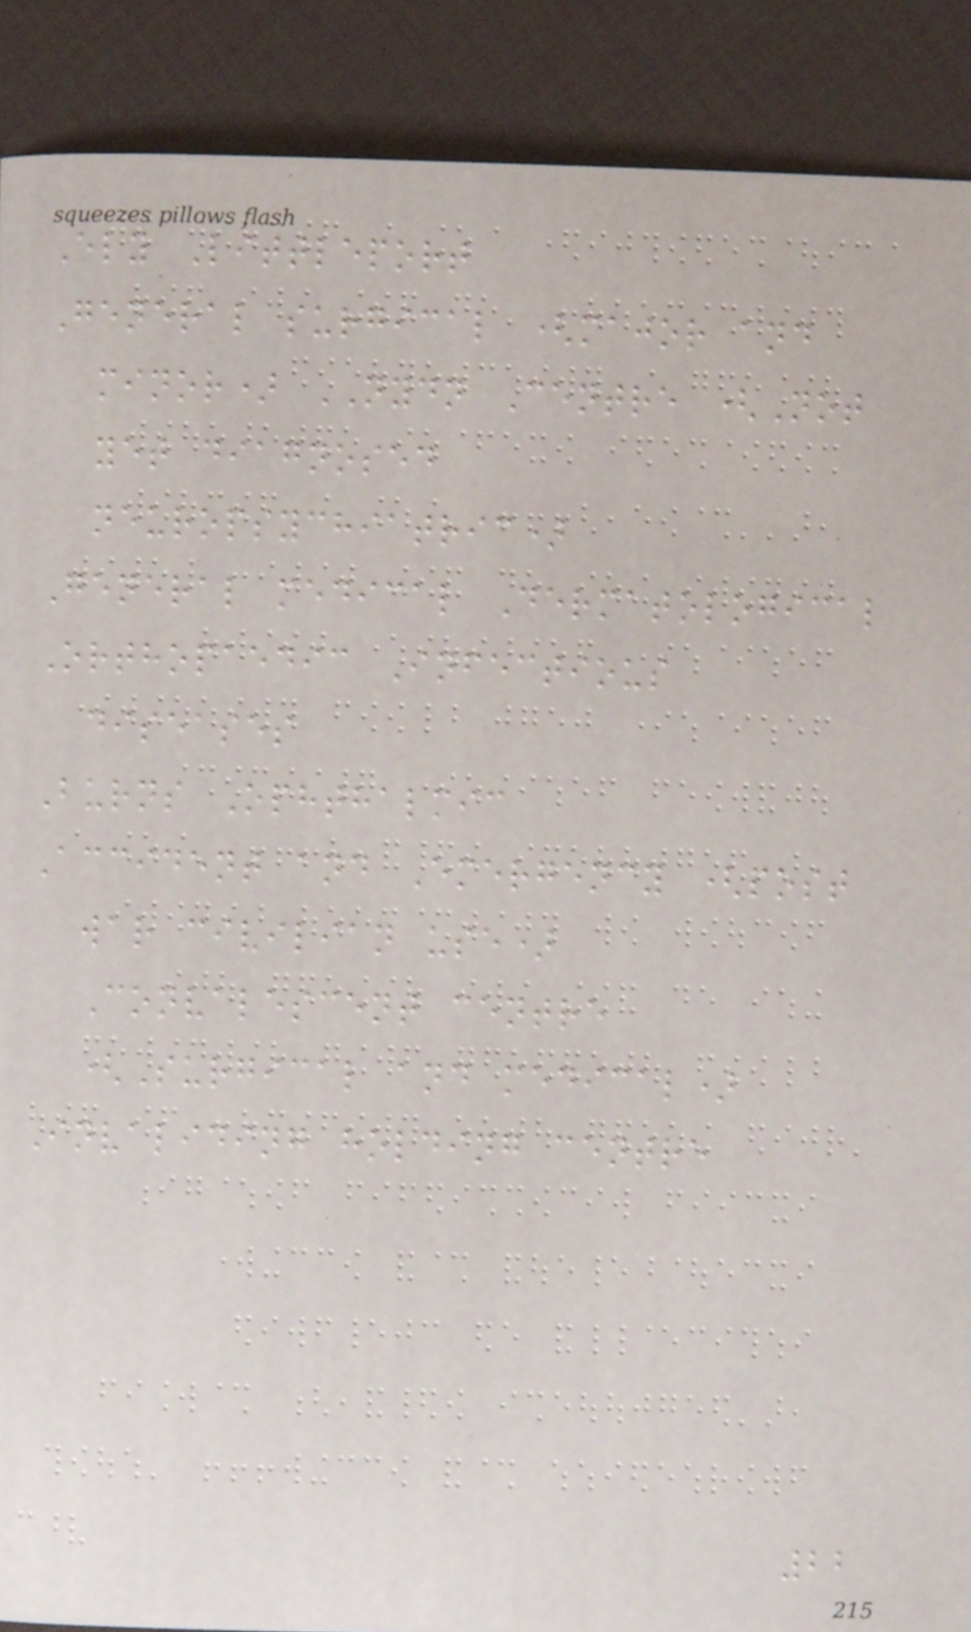Ely Littleport
General surgical (major and
minor) NYDN Centre (Not
yet diagnosed
neuropsychiatric)
General medical Dermatological
Orthopaedic Infectious
diseases
Burns Ophthalmic
Accident and Emergency (post
war civilian use)
Convalescent centre
(Surgical and medical)
Invaliding holding centre
22
